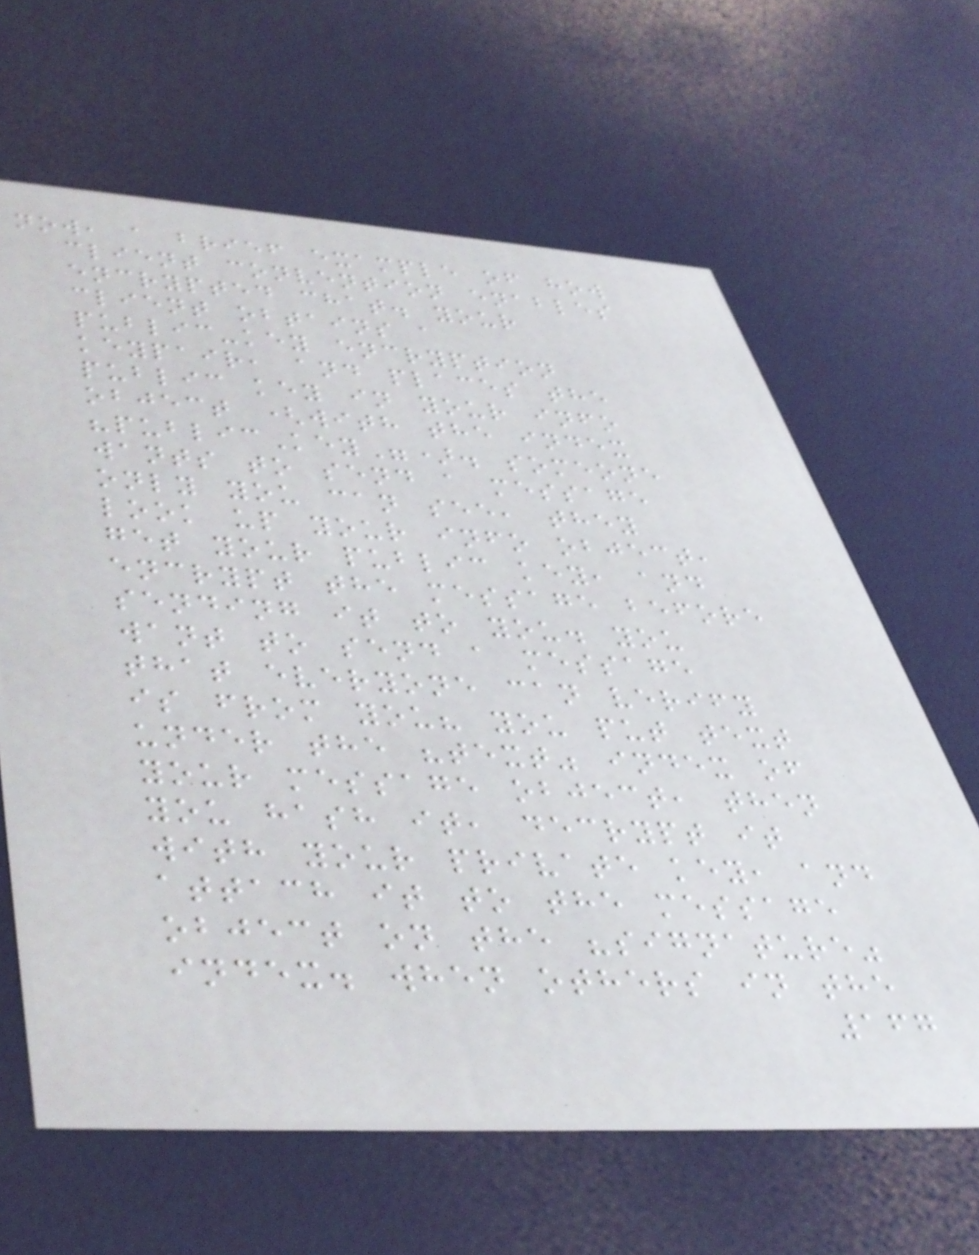now, a brief example of how
client convention enables
encrypted chat. your
client obtains a
public-key encryption
keypair, and places the
public key in your info
object (with the index
"publicKey"). someone
wants to send a message
only you can see, they
look up your info object,
get your public key, and
encrypt the message before
sending it to you. you
want to send a message
that everyone can verify
is from you? you put text
under the "text" index of
your message object, then
you hash it, decrypt it
with your private key, and
attach it to the message
object on the "signature"
index. when others in the
167
